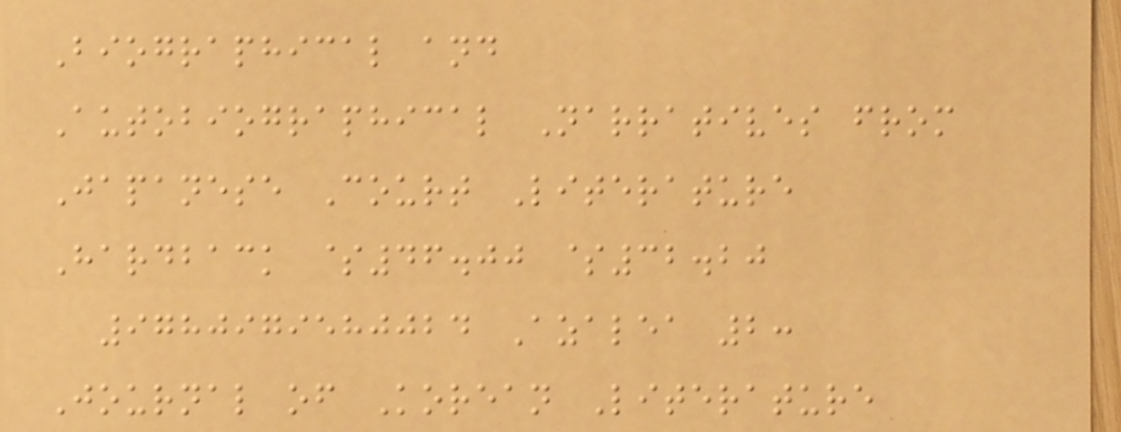Biographical and
Autobiographical Narratives from
Japanese Court Literature
Hardback $46.00 $32.20
9780979580024 Azalea 2:
Journal of Korean Literature
